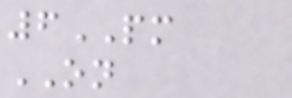6PM
ON
